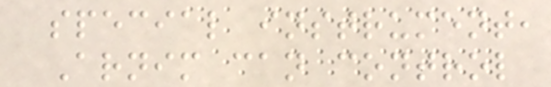special instrument,
Arnim can control
